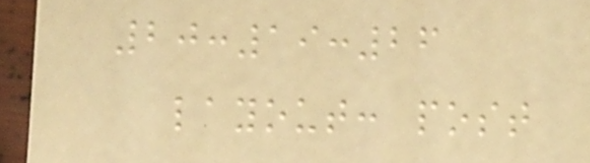20:19:26
layout: post
